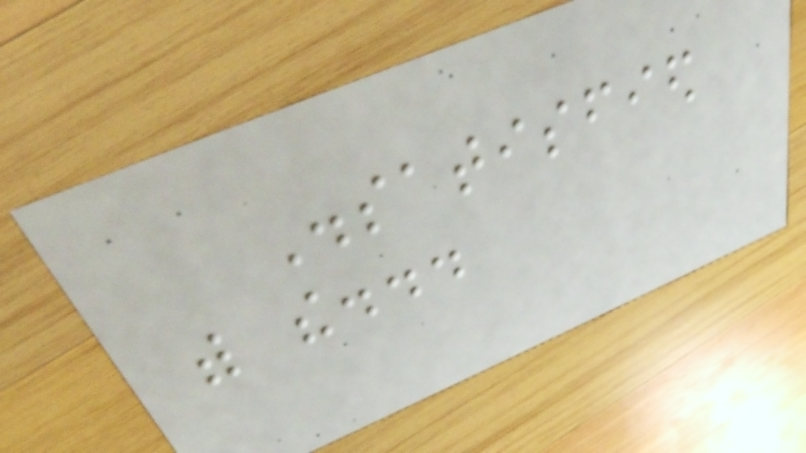Dissatisfied
with the...
